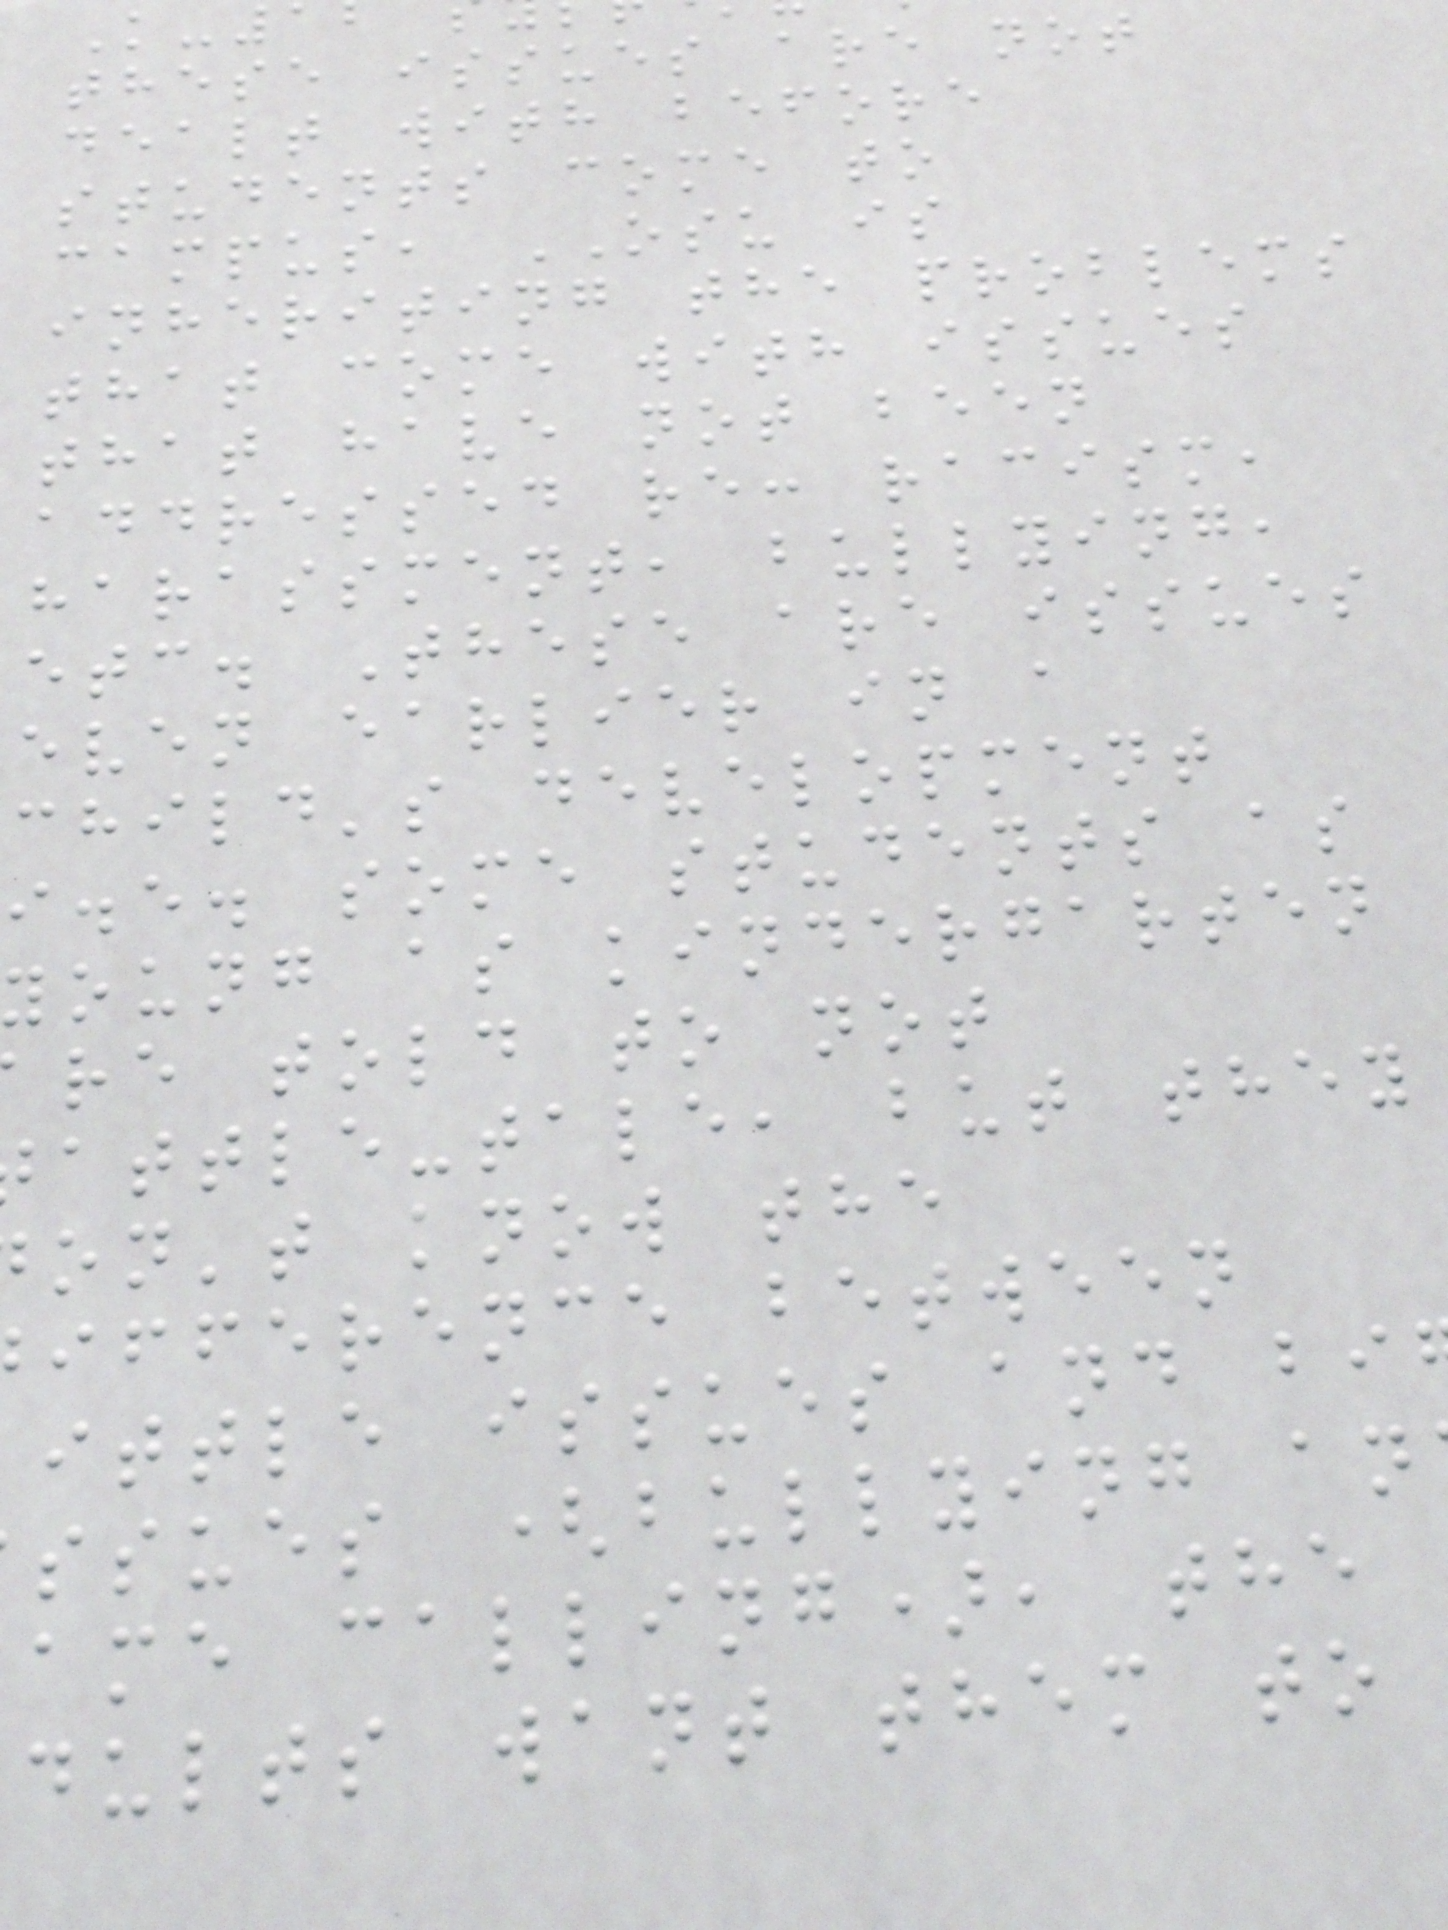these issues are not
dealt with before
students come to
campus, OSU is
inheriting the problems
that come with issues
that have not been
addressed re: racism,
harassment, bullying,
etc. These are issues
even earlier in a
child's development
i.e. some students as
young as kindergarten
re told to not
attle-tale, but they
on't know the
ifference between
ittle issues and bi
ssues (bullying an
ame calling), the
dults want them to
